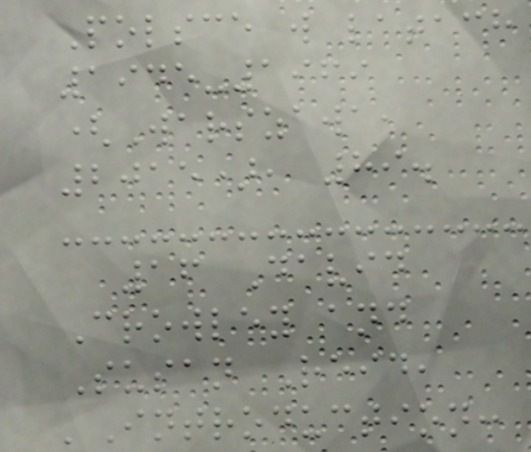Polsce w latach
1945-1969
(Warszawa,
2015), 89.
16 David
Crowley and
Susan Reid,
'Introduction:
